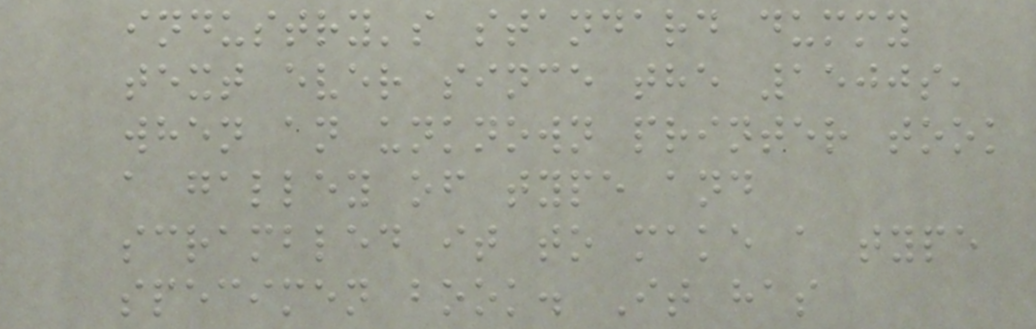industry's standard dummy
text ever since the 1500s,
when an unknown printer took
a galley of type and
scrambled it to make a type
specimen book. It has
